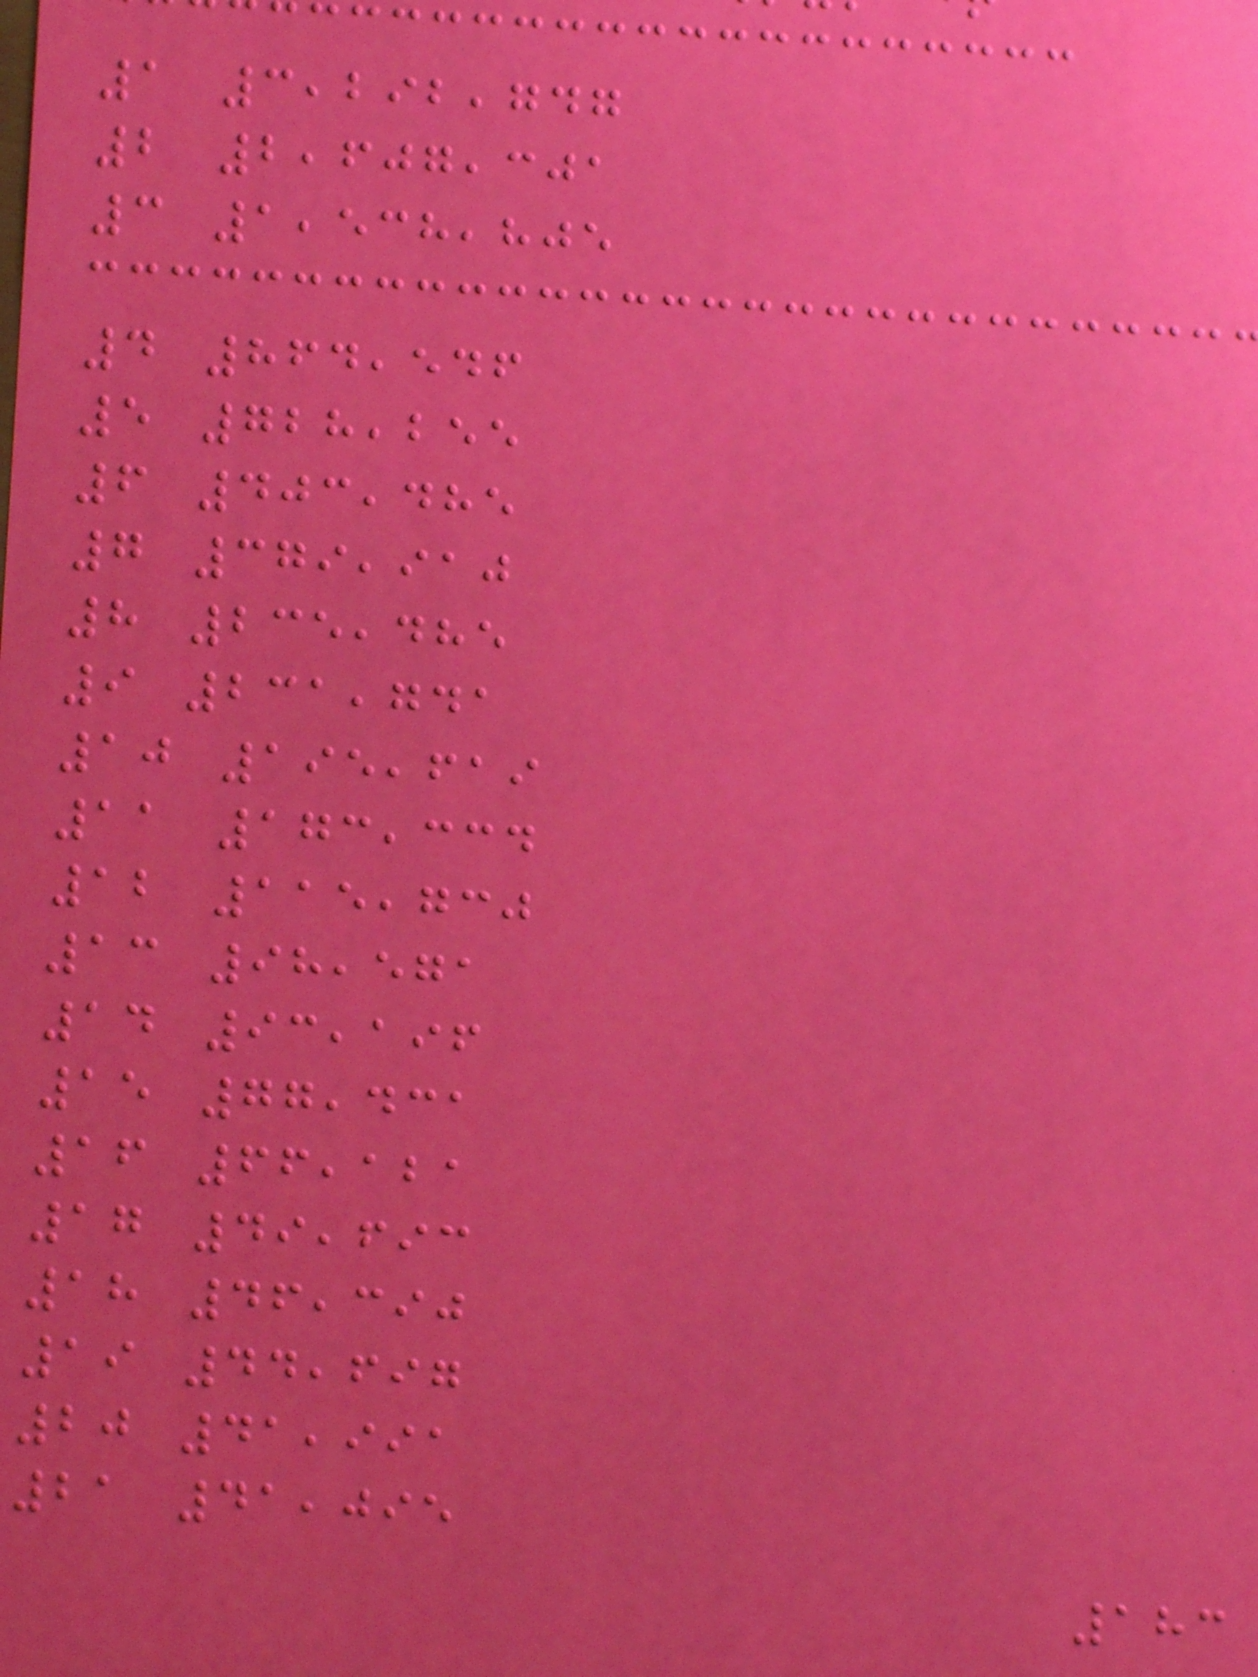1 3,292,747
2 2,607,301
3 1,538,805
4 864,546
5 728,255
6 403,485
7 379,910
8 235,485
9 231,741
10 195,619
11 173,334
12 115,730
13 98,571
14 93,196
15 77,431
16 66,121
17 49,693
18 46,390
19 44,697
20 41,991
21 41,095
183
